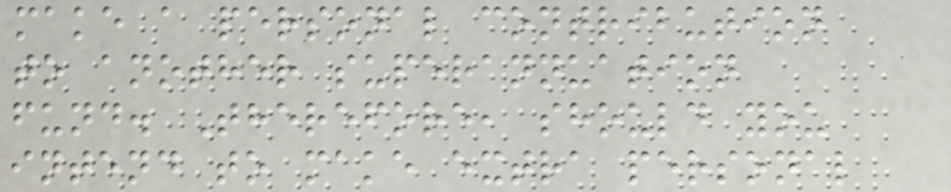make a personal contribution
to another superannuation
fund. Therefore, should you
intend to make extra personal
